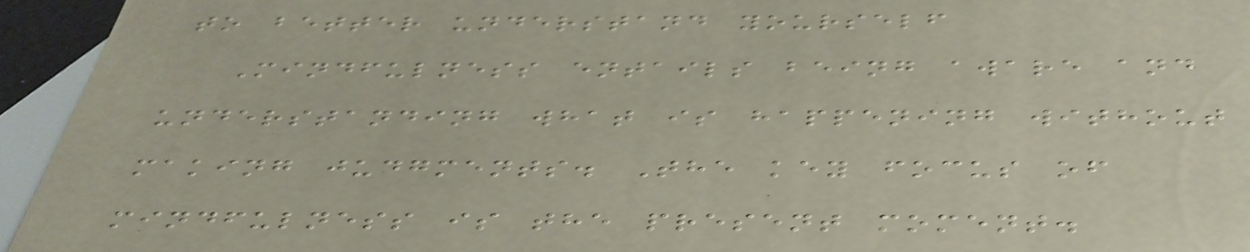to better understand yourself
Mindfulness entails being aware and
understanding what is happening without
making judgments. The key focus of
mindfulness is the present moment.
